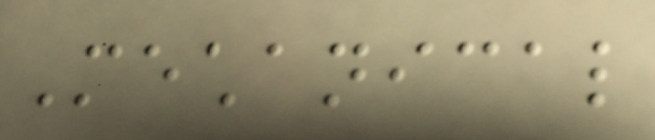Mechanical
